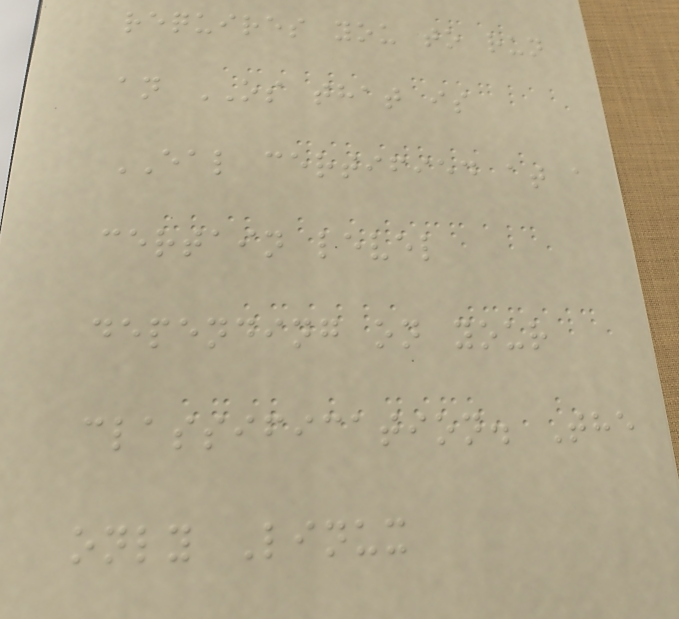requires you to run
an OS that is
EAL certified at a
certain level
depending on your
classification. The
only Linux
